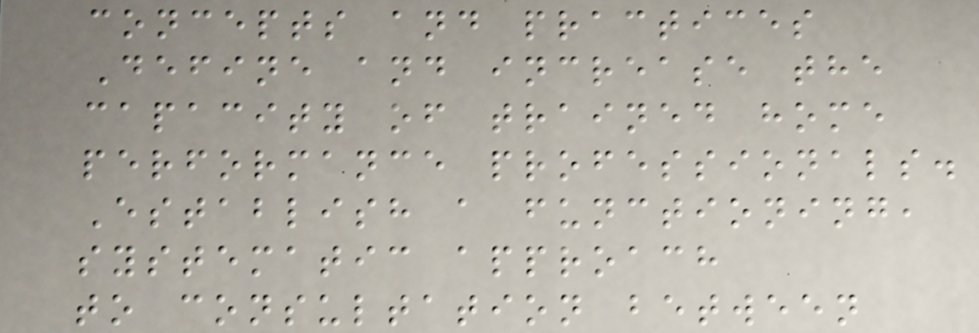concepts and practices
Define and increase the
capacity of trained home
performance professionals.
Establish a functioning,
systematic approach
to consultation between
